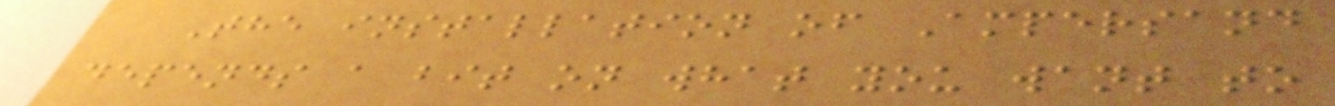The installation of Ampersand
depends a bit on what you want to
